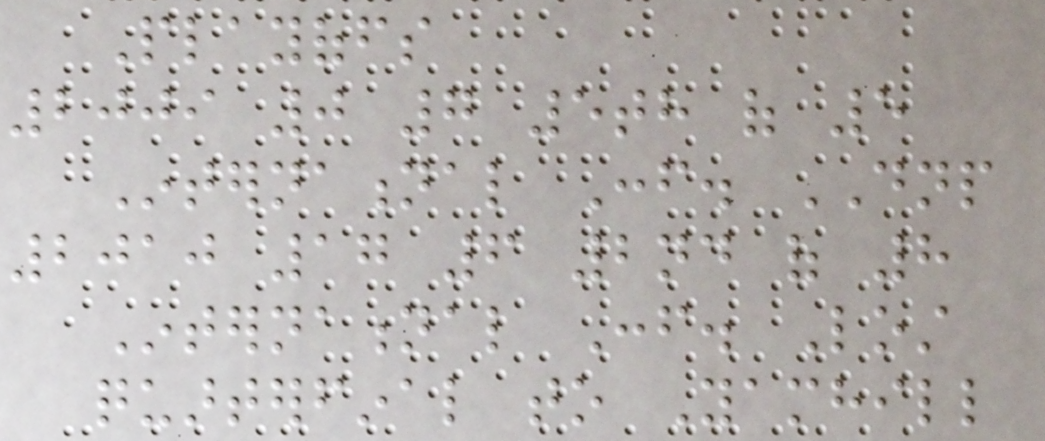Playoffs
2009 0 7 5th of 5
International Conf. DNP
2010 17 6 2nd of 8
International Conf. Lost
quarterfinal to Yamhill
